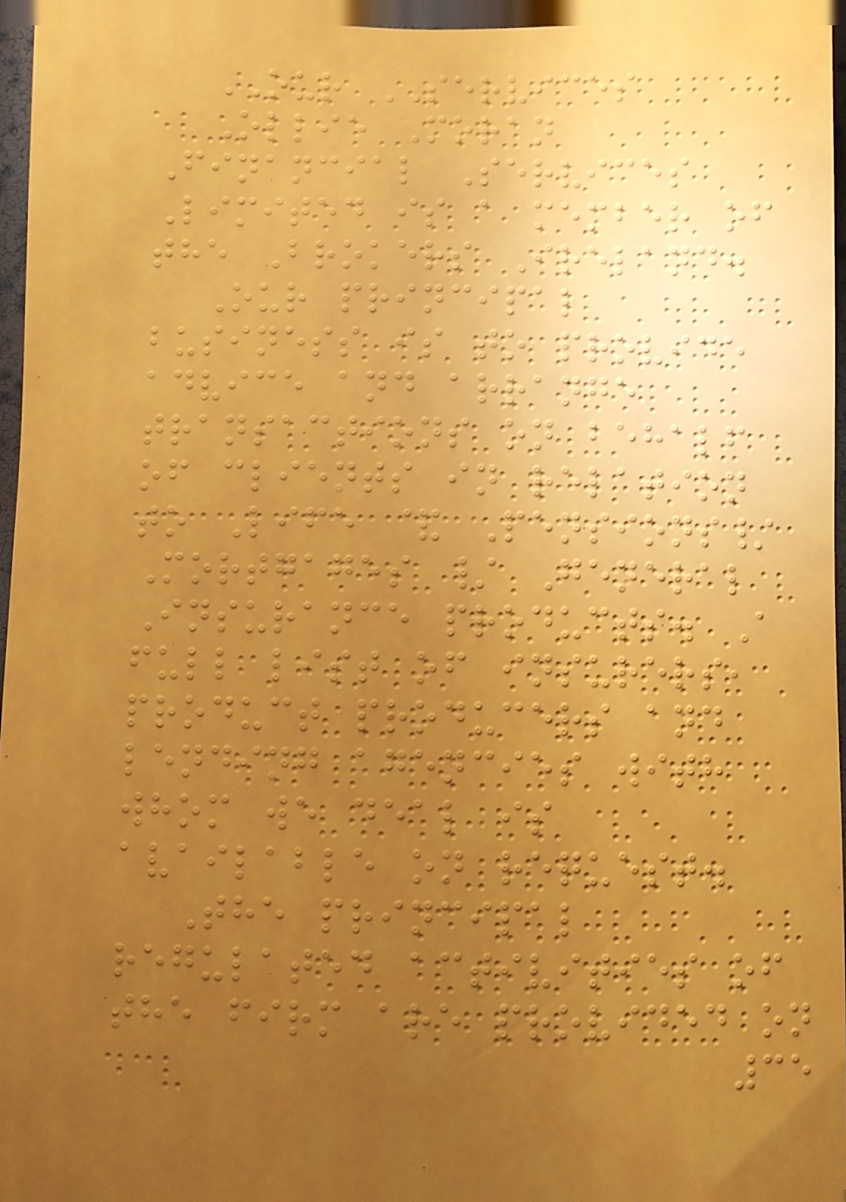OUR SERVICES
Ollie Moran
Financial Services
Limited is a member of
the Brokers Ireland.
Our principal
business is to provide
advice and arrange
transactions on behalf
of clients in relation
to Life & Pensions/
Mortgages / General
Insurance products. A
full list of insurers,
product producers and
lending agencies with
whom we deal is
available on request.
The principal
regulated activities of
the firm are provided on
35
